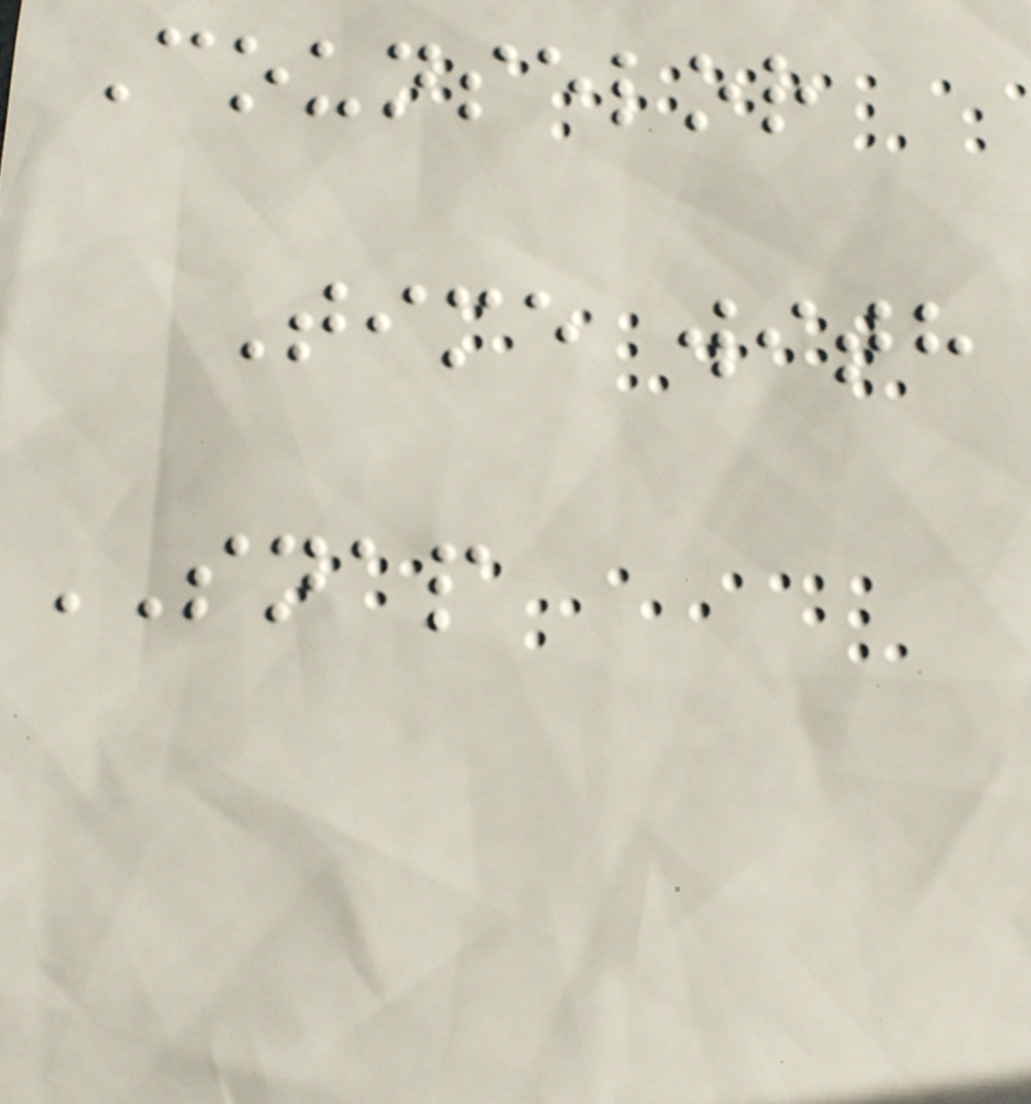Counselor
Time with
SNAP
